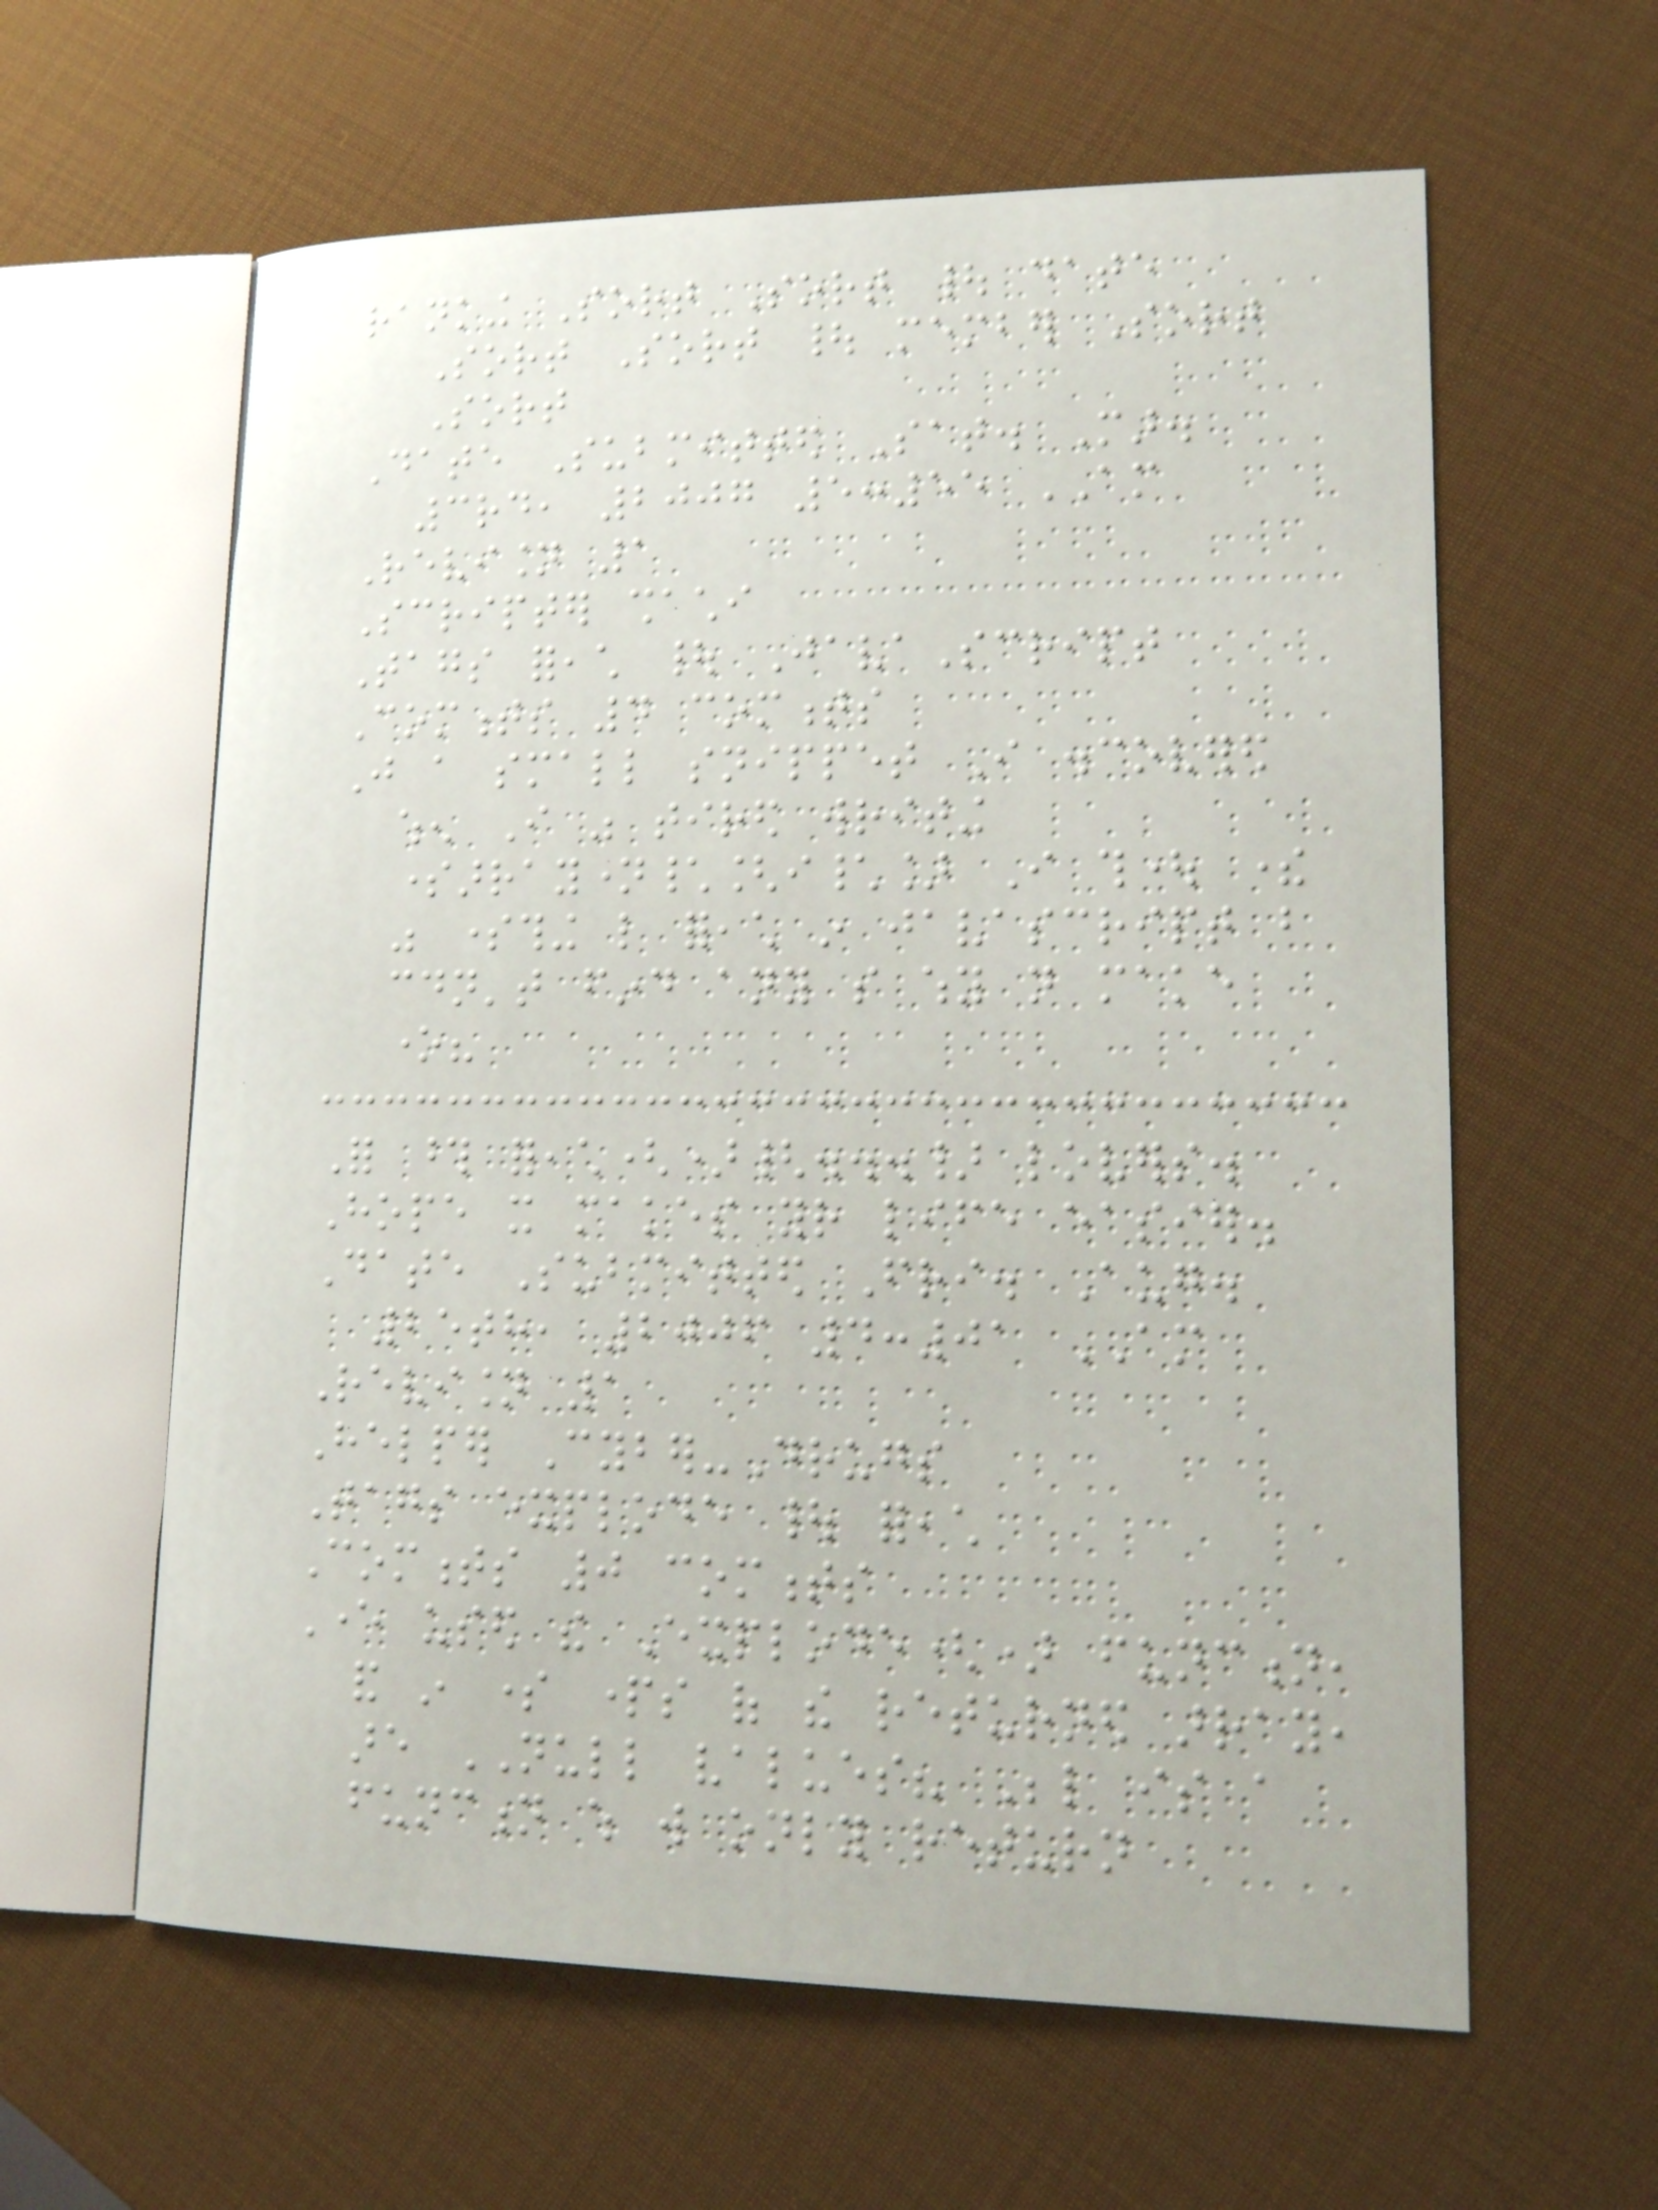ranking Sort Sort | date
Sort Sort | member Sort
Sort
Date Submitted Sat. Mar.
3rd, 2007 5:55 AM
Revision 1
Scripter shachi
Tags foreach | JavaScript
Comments 4 comments
Just a small snippet I discovered
when I was tired writing
somearrayname\[i\] I thought there
was something like foreach in javascript but
couldn't find any so why not make
one?
For those foreach(){...} lovers.
Hope it makes your life easier.
Date Submitted Fri. Aug.
25th, 2006 4:01 AM
Revision 1
Helper Cyber-Drugs
Tags explode | foreach
Comments 0 comments
Ever used the Explode() function,
and in some parts of the returned array,
are NULL values? Below is a
function which will only return
